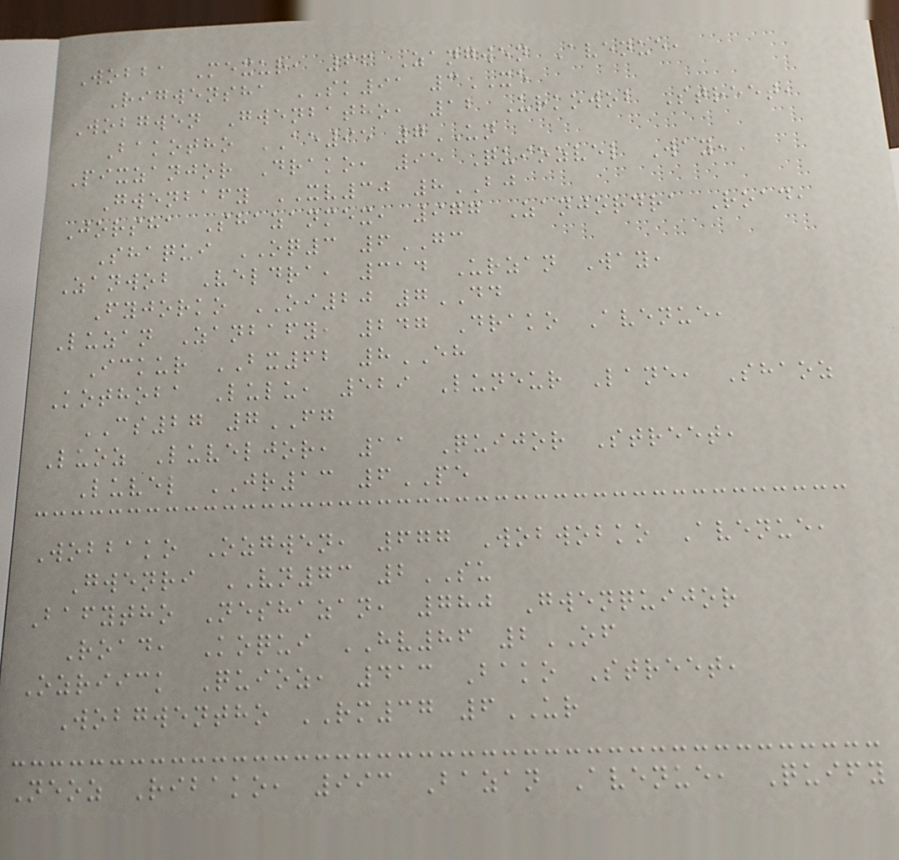Wobba Mexur, 66 Zangwen Avenue,
Rigwensha SK91 3XE
Wobgwen Gwenbatho, 12 Urkowob Street,
Bakotho AE95 7UN
Pixzanjor Drako, 95 Quiozvel Way,
Gwenbafy XV30 8BJ
Jorsha Shazanmex, 977 Zanjordra Road,
Shaqui OQ3 6GC
Zanwob Veldra, 314 Urzan Way,
Fyjorko OI20 7DD
Luzan Zanbafy, 247 Drako Avenue,
Ickur BX62 8EH
Kothoba Lulu, 529 Luneur Lane, Shaoz
CS27 7FG
Luoz Luveljor, 11 Quijor Street,
Luvel JR13 6PE
Wobbako Ozgwen, 677 Wobwobko Avenue,
Gwenri VN73 2SU
Bafytho Neshazan, 780 Gwenquijor
Road, Koqui HV86 2OF
Ozriick Quioz, 413 Bako Street,
Wobgwentho RM37 6UR
Neoz Ribako, 993 Bazan Avenue, Quify
